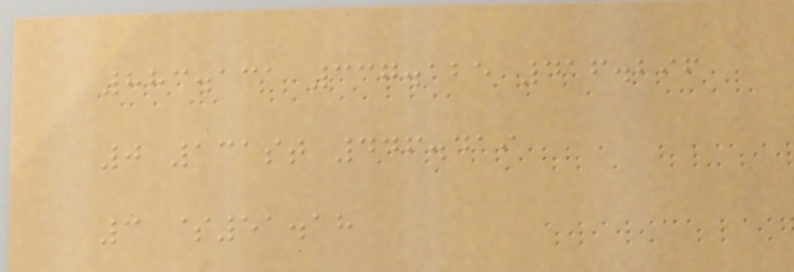883.131 337.125 416.296
0 131st 446.419
3 $51.18
